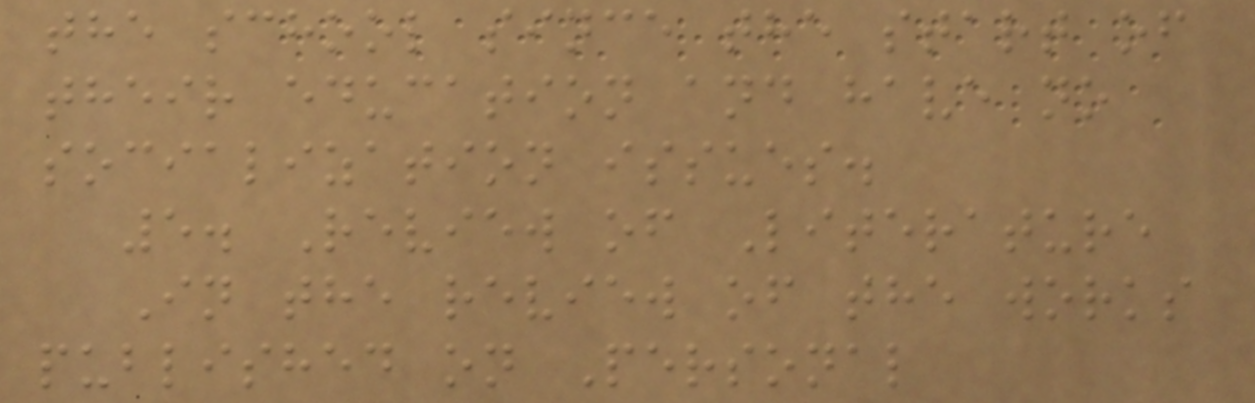the school since the start of
their education and have no
socialization issues.
5. Review of Literature
In the review of the works
published on Personal
